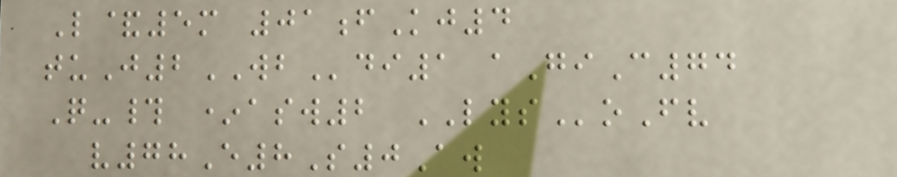L&5m 01fKj4
tuJ2WBdi1 aGiC74
Q-# *asw2 LYSoFv
v78E8S0Aw
